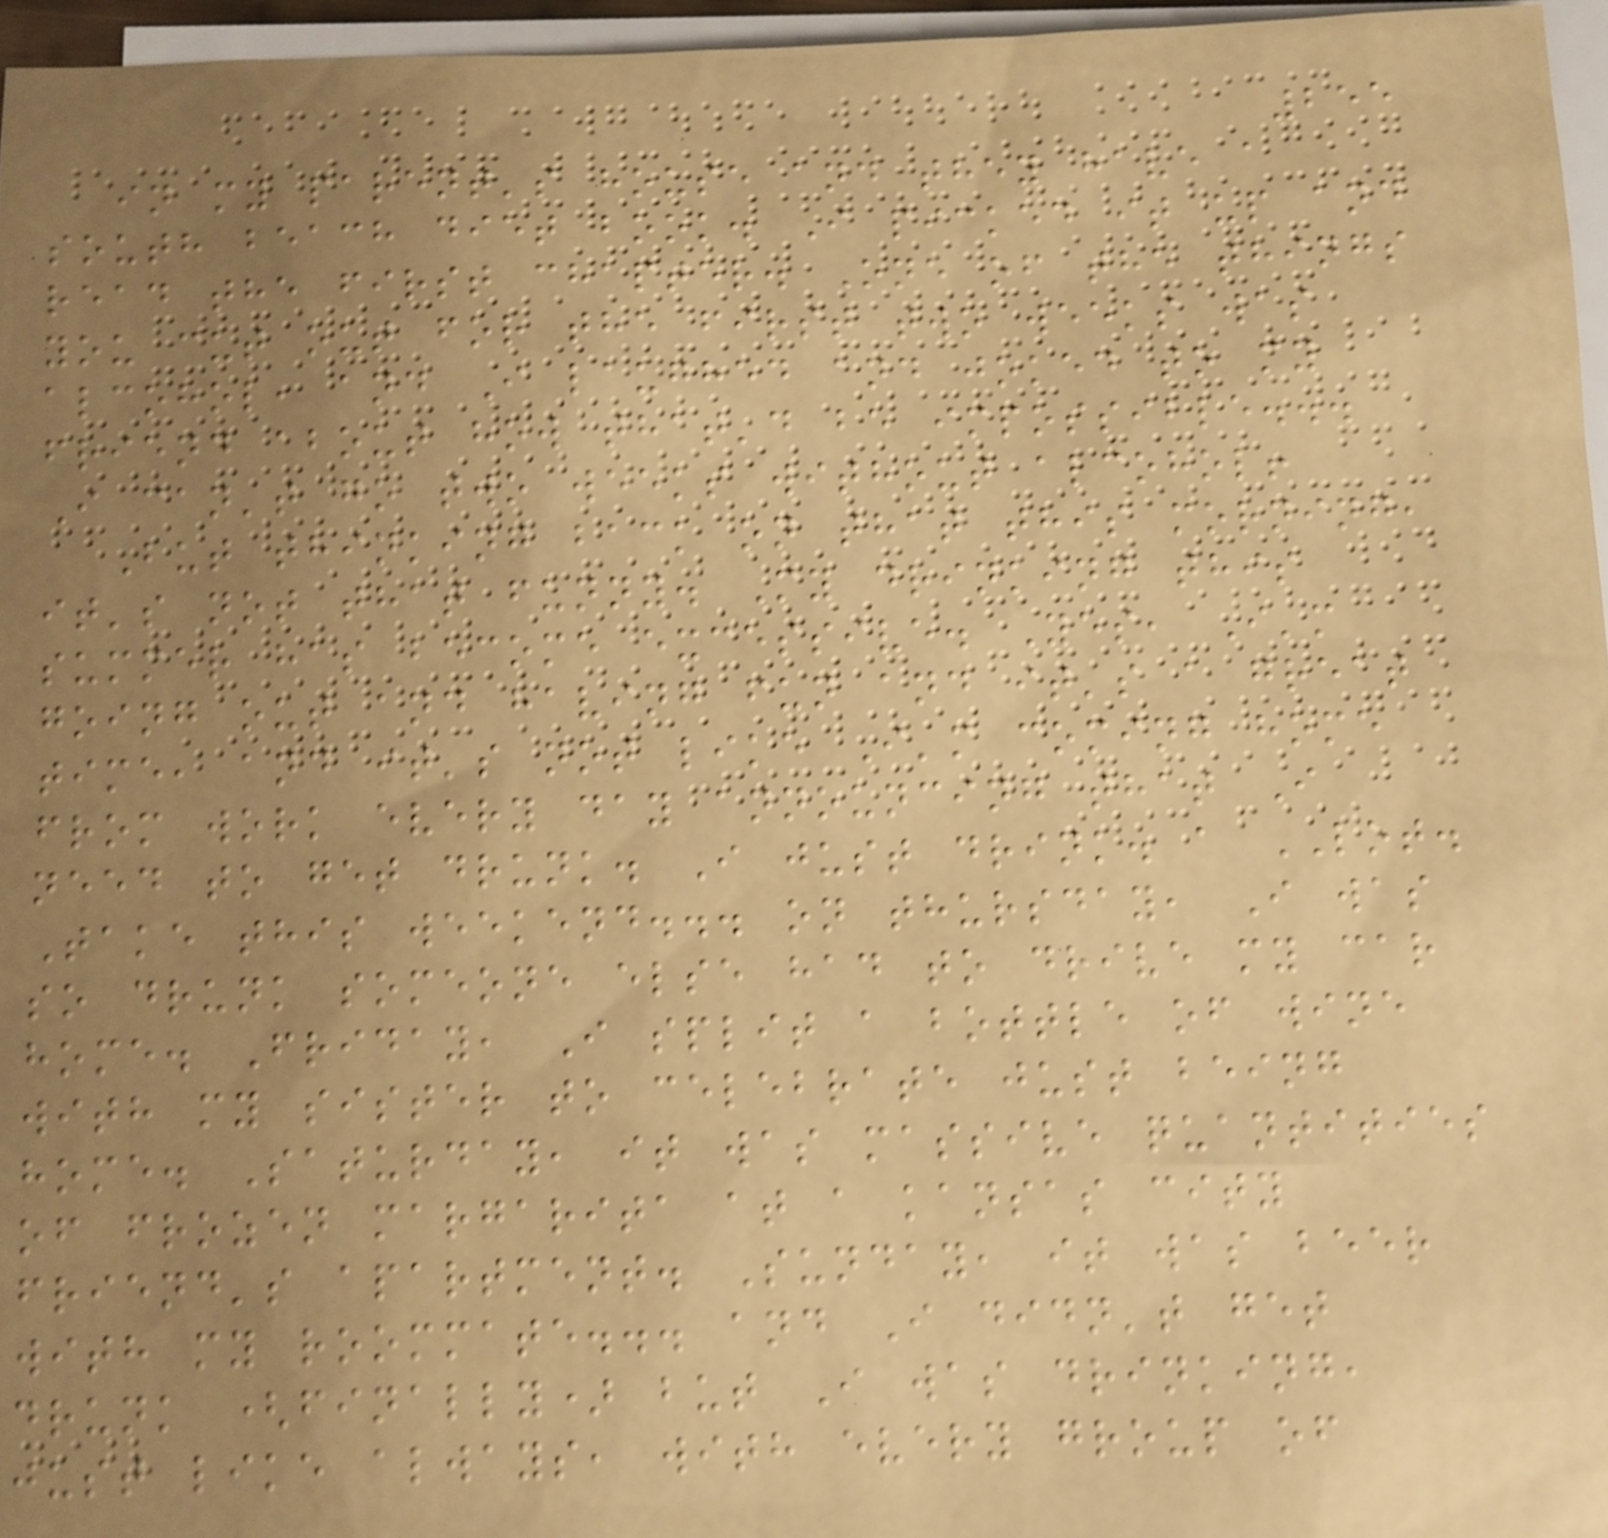255
in my parent's house and they have a
south beach diet book. I picked it up and
read the first chapter. One of the things
you cut out for the first two weeks was
alcohol, and I laughed and joked to my
friend about how that'd be impossible...
I can't go two weeks without alcohol!
But thinking back on that this morning,
it's not that funny. My drinking this
summer has become excessive. Yes, I'm
going out and having fun and it's a great
time, and it's not like I'm coming home
from work every day announcing that I
need to get drunk. I just drink. a LOT.
Take this weekend... on thursday, I was
so drunk someone else had to drive my car
home. Friday, I split a bottle of wine
with my sister to celebrate just being
home. Saturday, it was massive quantities
of frozen margarita at a kansas city
friend's apartment. Sunday, it was beer
with my roommate... and I didn't get
drunk (finally) but I was drinking,
just like always, with every group of
